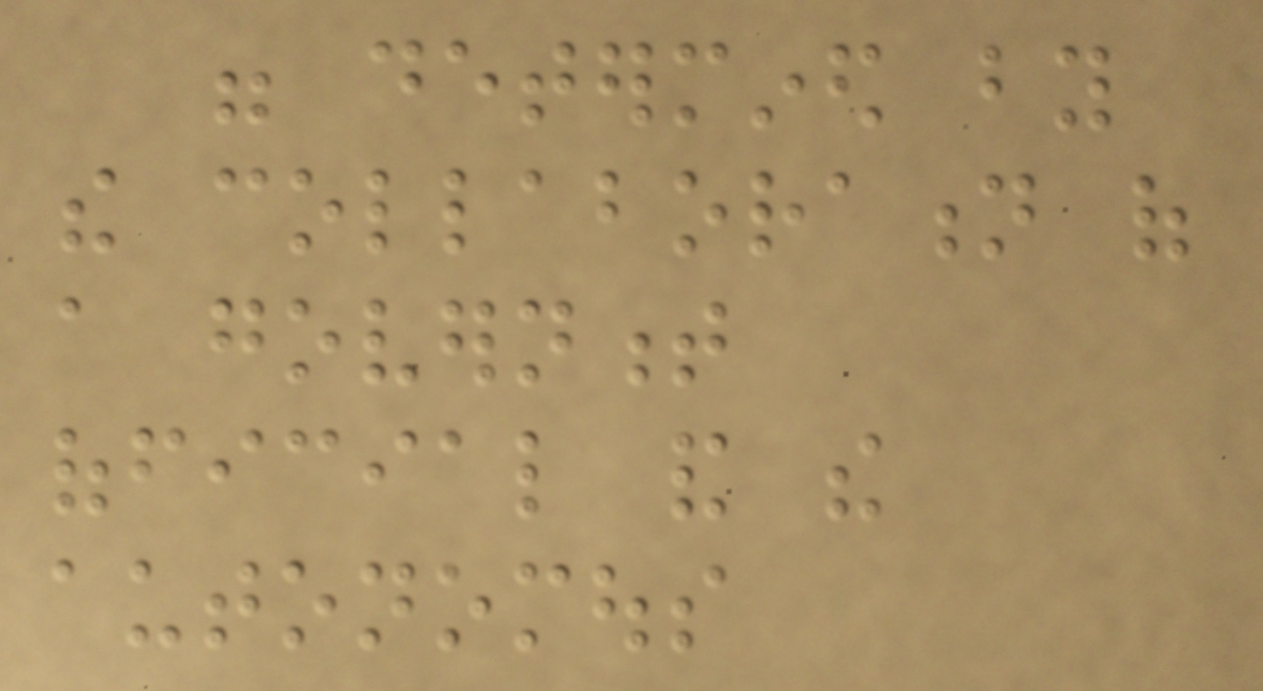were determined by
the collaboration of
a government
official and the
autonomous
